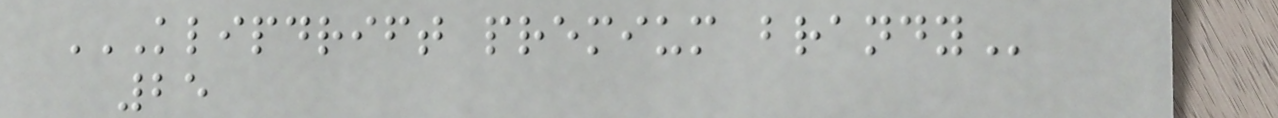KLIPDRIFT PREMIUM BRANDY
25
